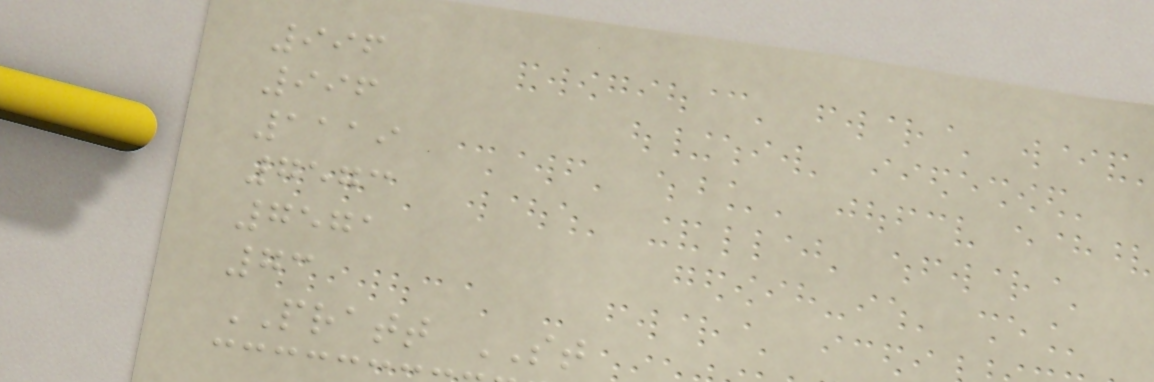996
996
1119
7573
7571
73
PRATT ST
